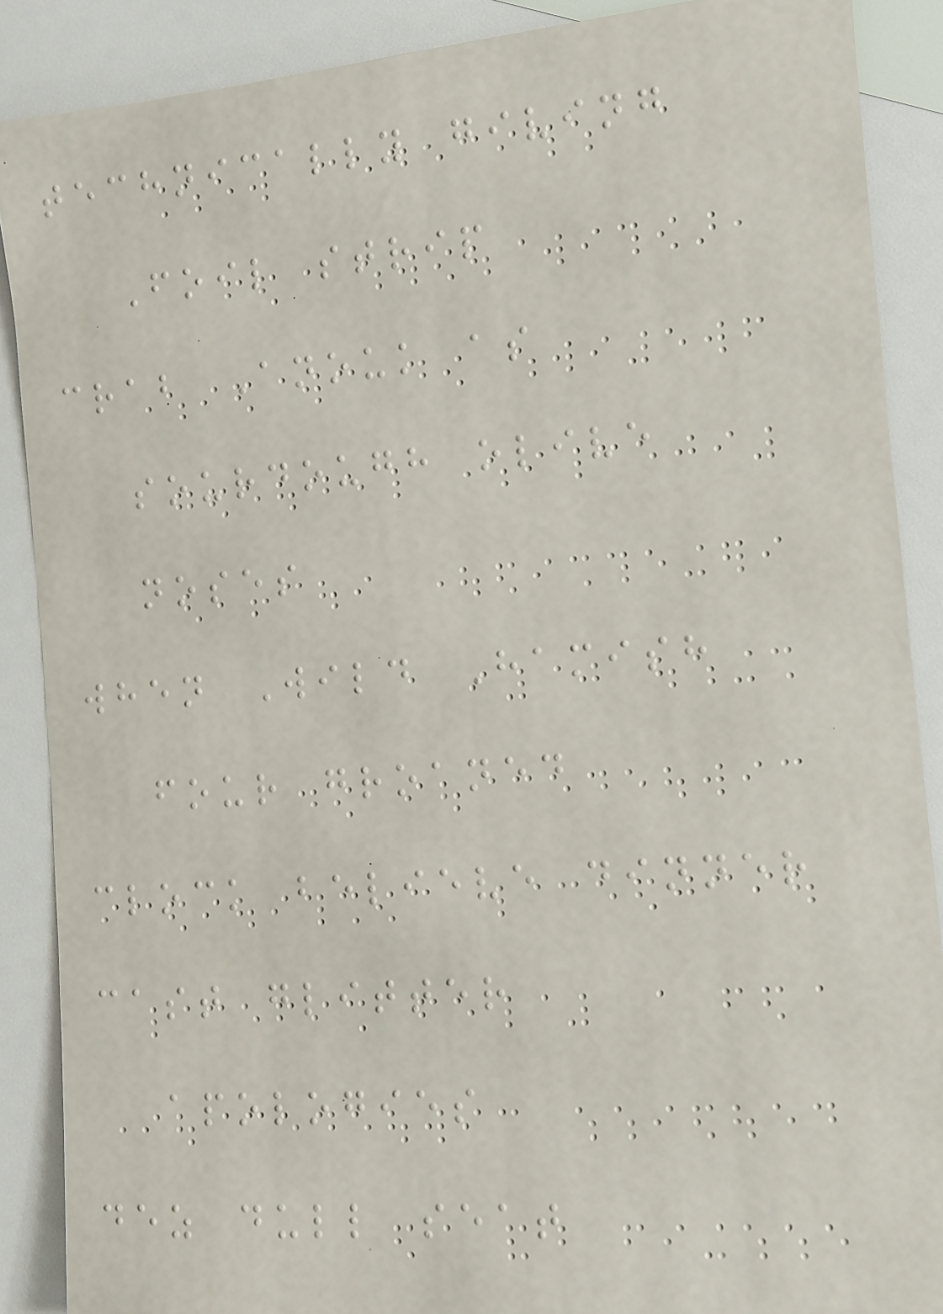technically giving
Foil strip
crab Anouk as
sourdough olive
noses
when Wild Hamish
four groaned
clock believe dinner
cast glitter
apologies
dez dull seat
